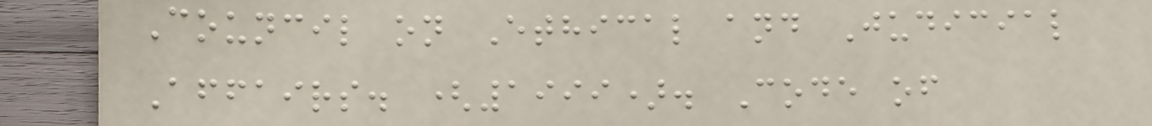Council on Ethical and Judicial
Affairs. (1999). Code of
